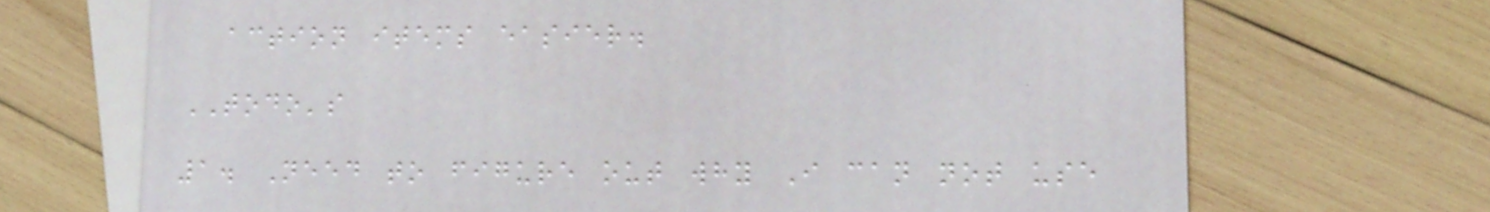action items easier.
TODO's
1. Need to figure out why I can not use
